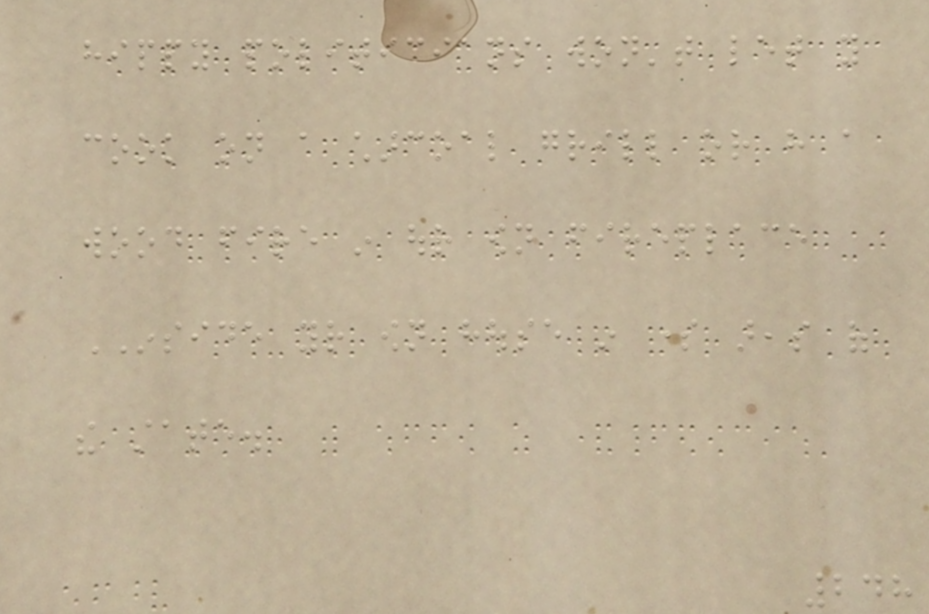hippy politicians won't let you
cook on a charcoal grill or have a
wood fire in our own fireplace
INSIDE your own house in some areas of
the state.
248
